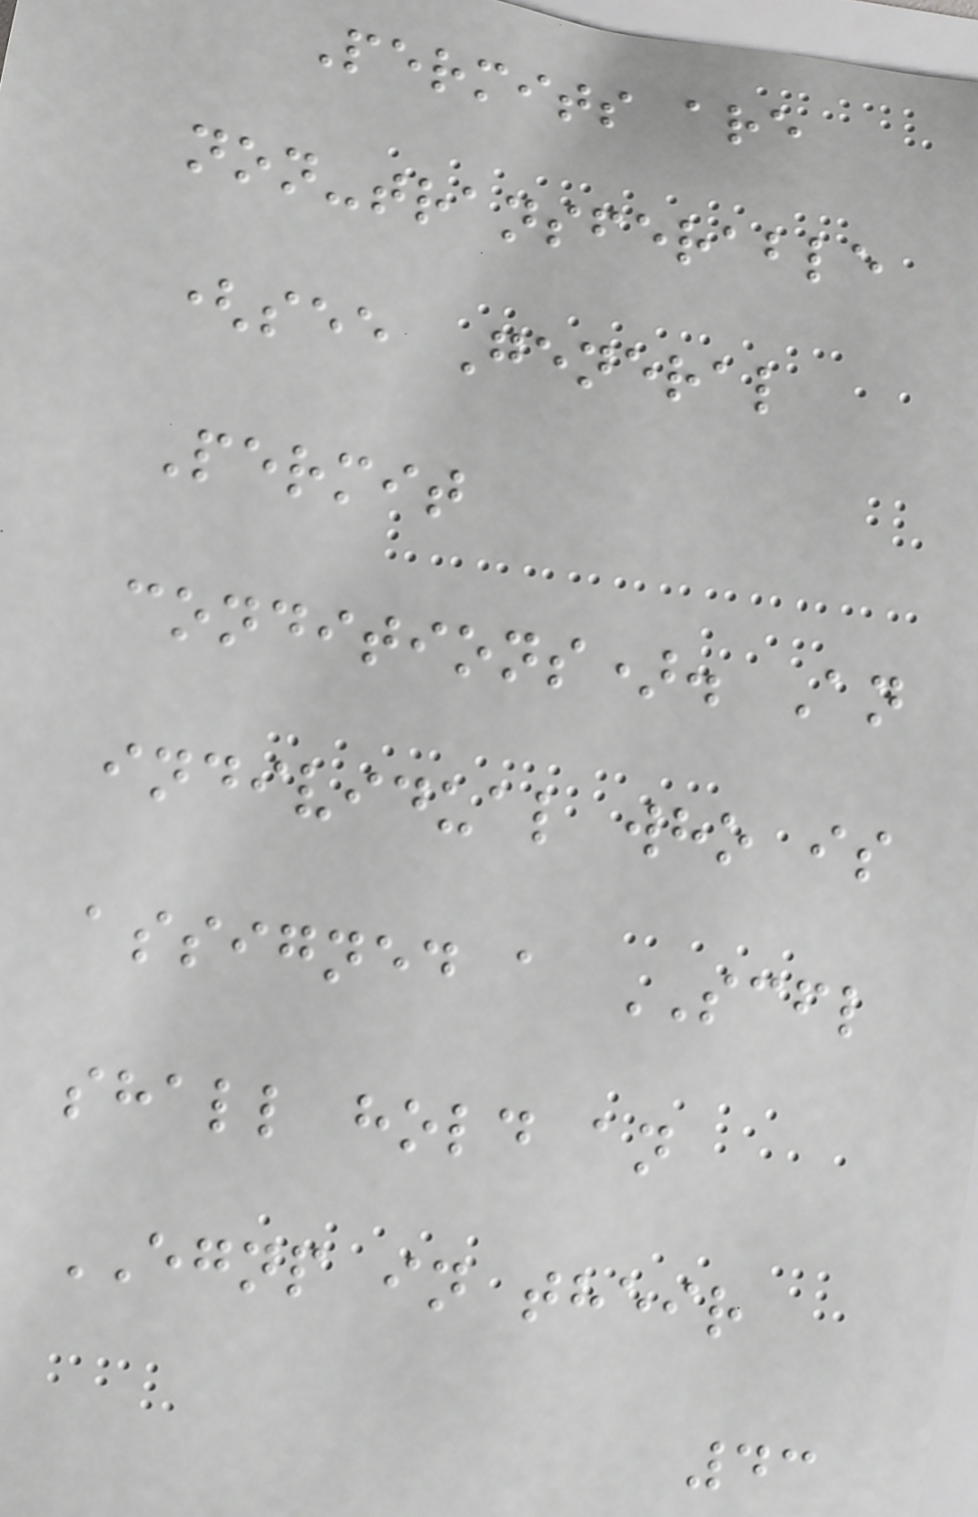Permits are
non-transferable
(see General
Permit
conditions). An
individual who is
assigned a SCFL
shall hold an
EGNP in their
43
